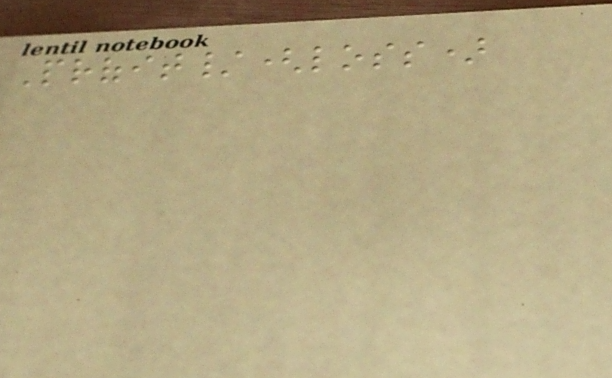Profit/(loss)
